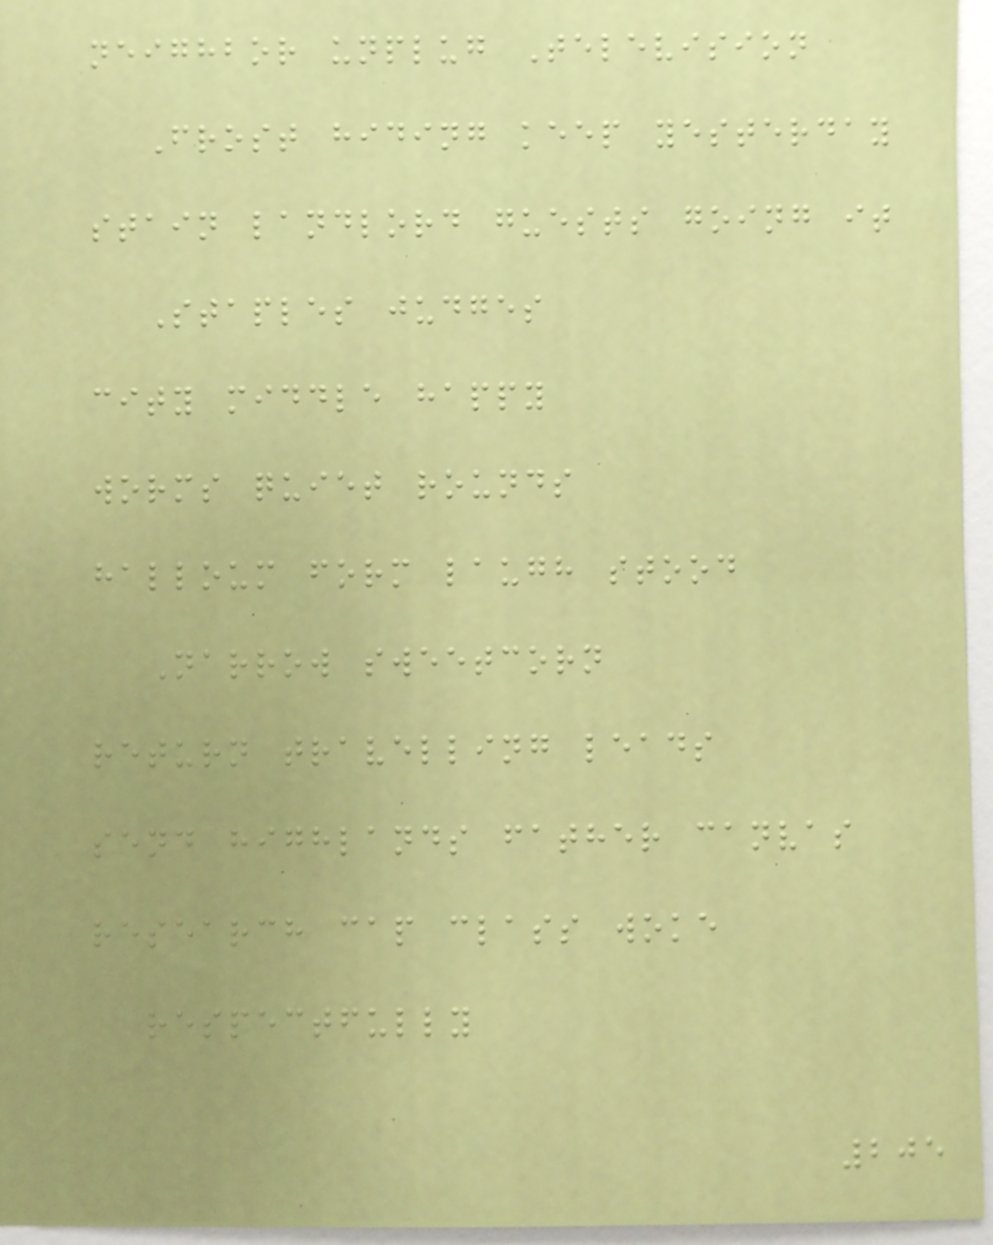neighbor unplug Television
Frost hiding keep yesterday
stain landlord guests going it
Staples judges
city middle happy
worms quiet rounds
halloum form laugh stood
Narrow sweetcorn
return travelling leads
send highlands father canvas
research cap class woke
respectfully
205
